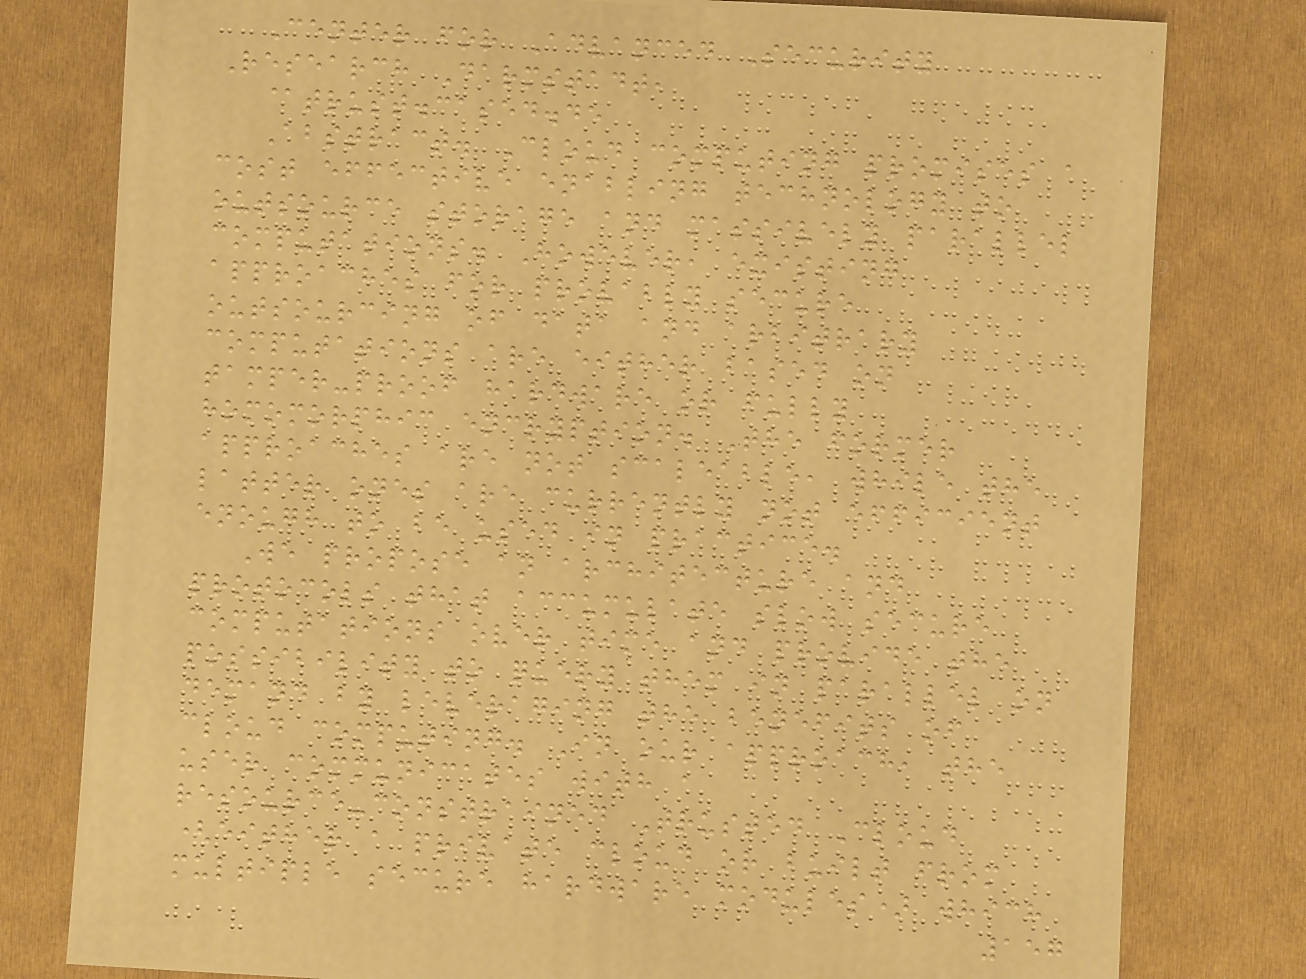Center for Advanced Security
Research Darmstadt,
@trust.cased.de
Abstract. Cloud computing promises a
cost effective enabling technology to
outsource storage and massively parallel
computations. However, existing
approaches for provably secure
outsourcing of data and arbitrary
computations are either based on
tamper-proof hardware or fully
homomorphic encryption. The former
approaches are not scaleable, while the
latter ones are currently not efficient
enough to be used in practice.
We propose an architecture and
protocols that accumulate slow secure
computations over time and provide the
possibility to query them in parallel on
demand by leveraging the benefits of
cloud computing. In our approach, the
user communicates with a
resource-constrained Trusted Cloud
(either a private cloud or built from
multiple secure hardware modules) which
157
